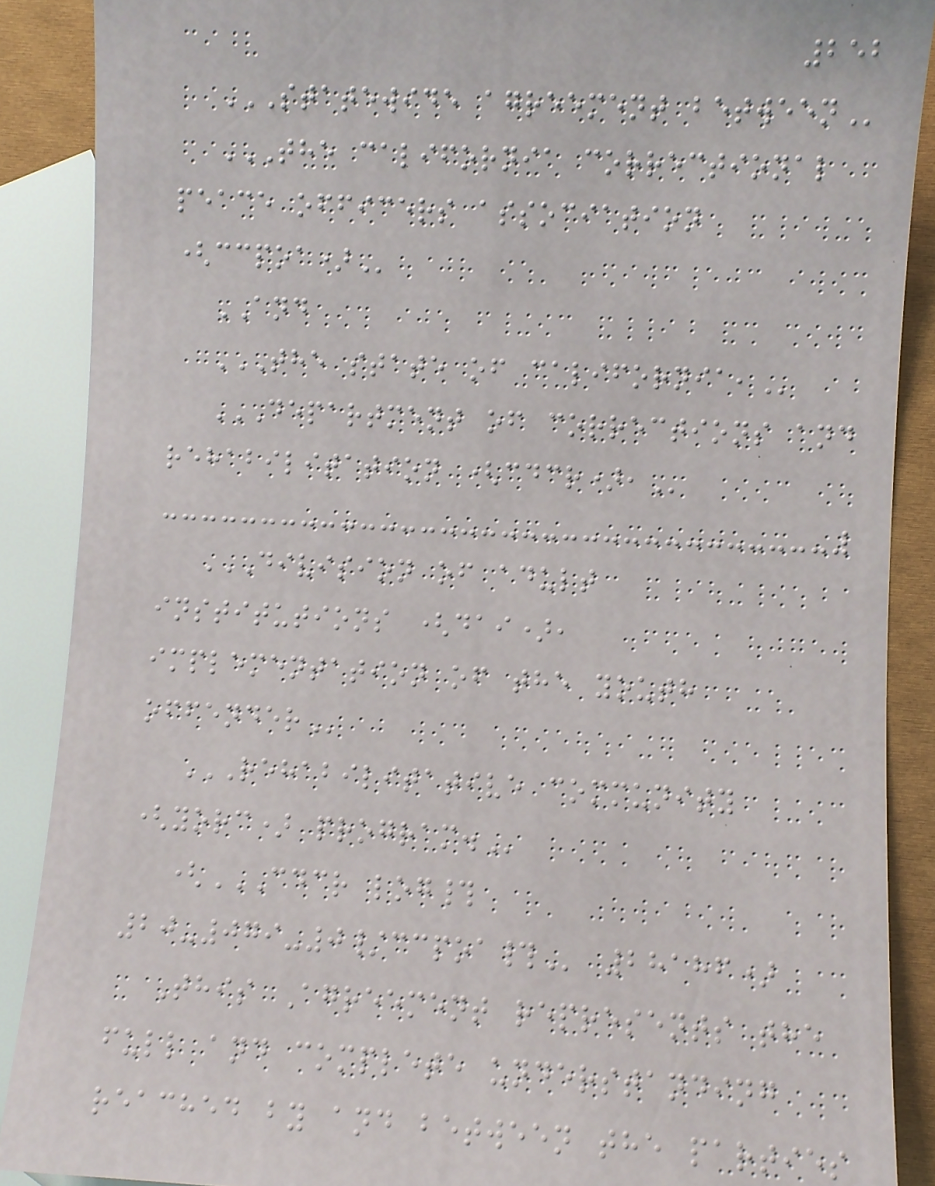252
STATEWIDE AGREEMENT BETWEEN
THE CALIFORNIA CORRECTIONAL
PEACE OFFICERS ASSOCIATION
(CCPOA)
AND
THE STATE OF CALIFORNIA,
DEPARTMENT OF CORRECTIONS AND
REHABILITATION (CDCR),
DIVISION OF ADULT
INSTITUTIONS (DAI),
IMPLEMENTATION OF THE YOUTH
OFFENDER
REHABILITATIVE COMMUNITY
(YORC) PROGRAM.
(CDCR LOG#
20-079-0/CCPOA# 28186)
This Agreement represents the
full and complete understanding
reached by and between the parties
